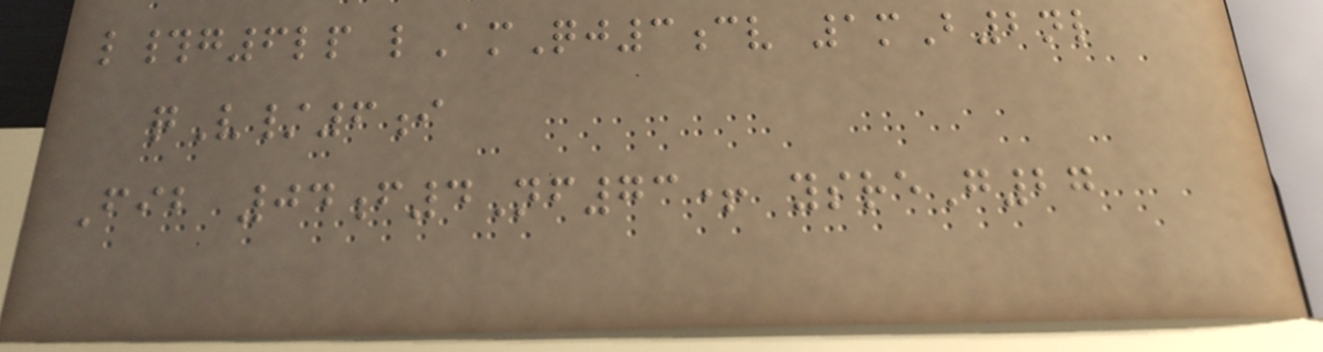l#g6lp lAmQj3cv 1mB2nl
qV/6i
Fib 04f4Nf73+ ysreG27
